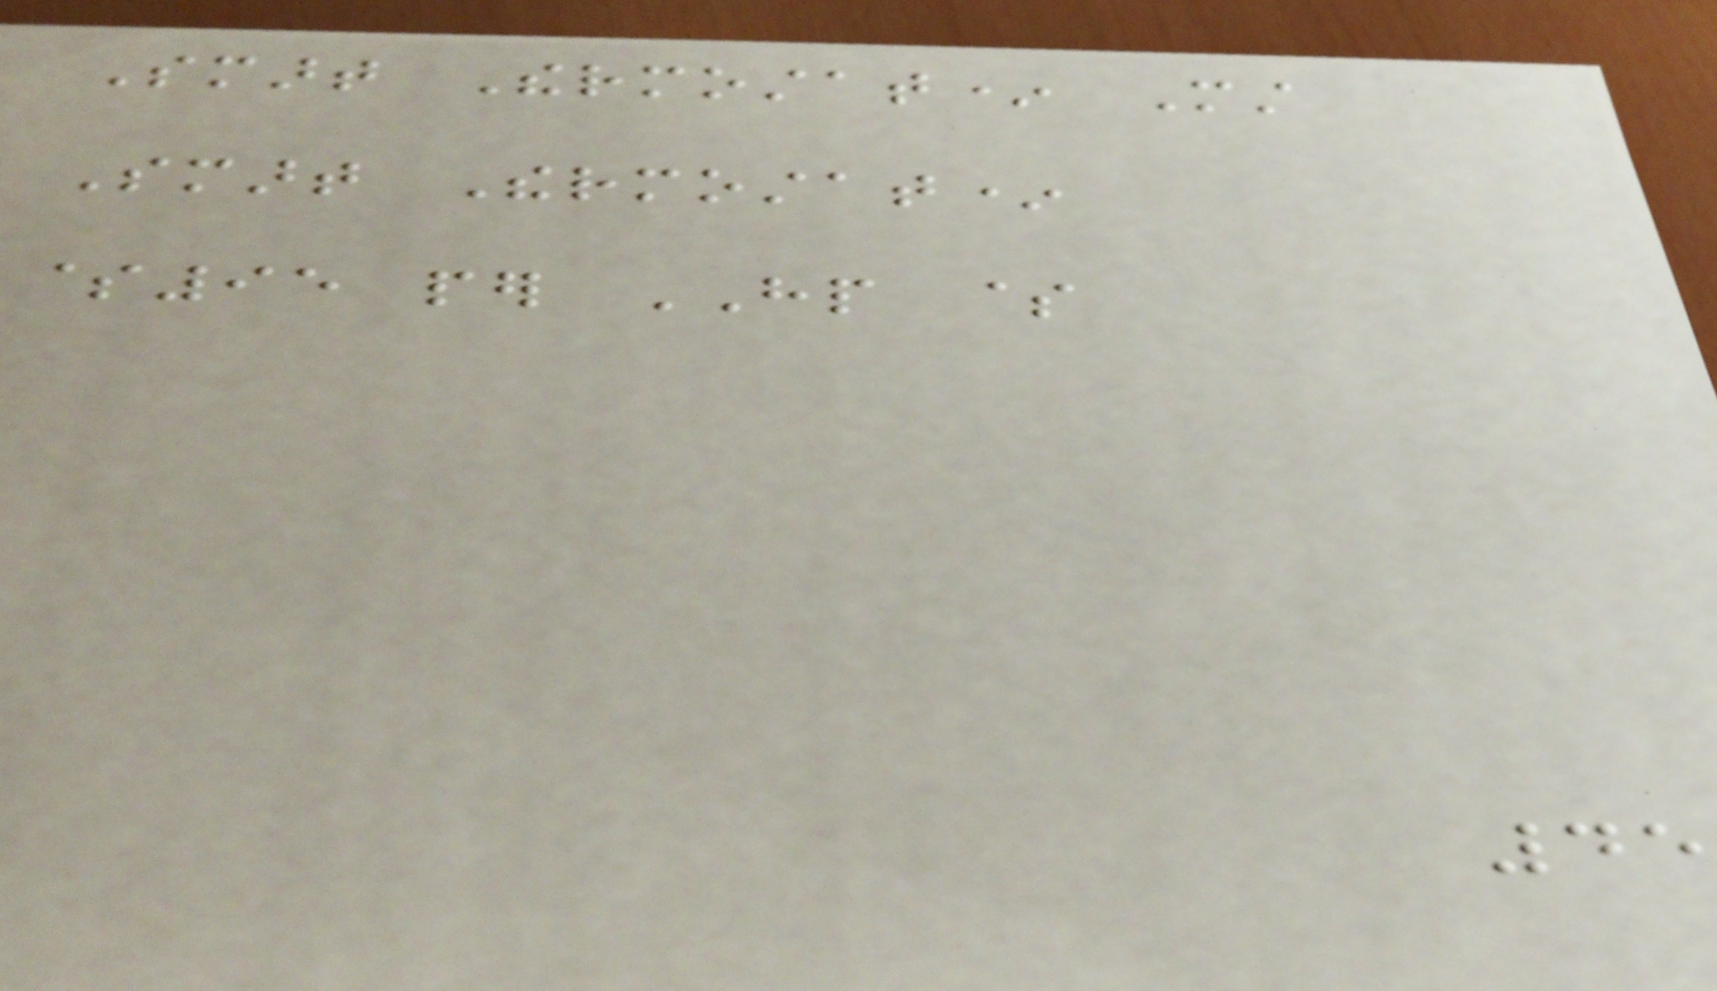Smart Thermostat* Must
Smart Thermostat*
$95 per HP $
45
